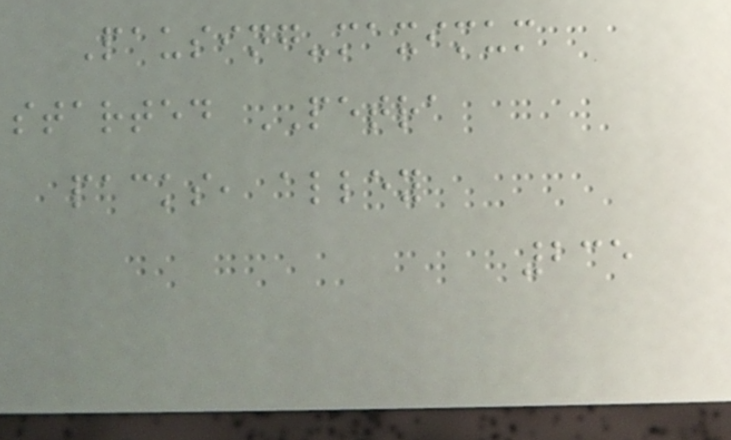Pausing-maximum
started PETRA
packs, alley
235
